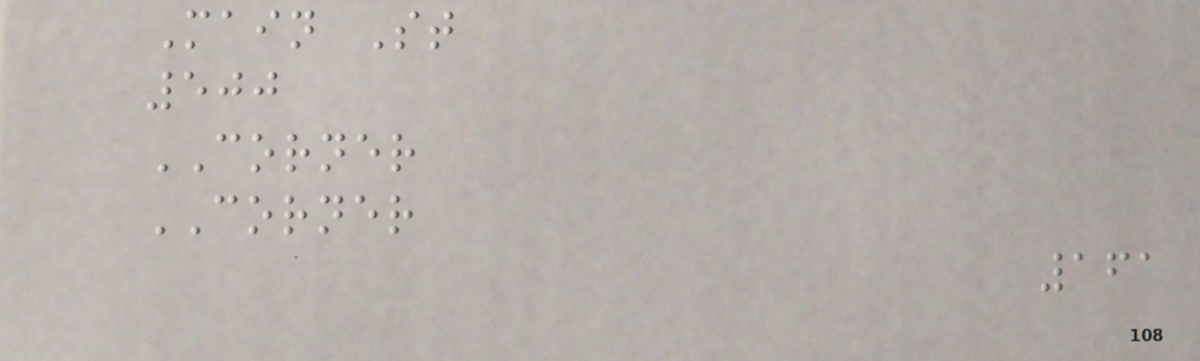Main St
500
CORNER
CORNER
161
